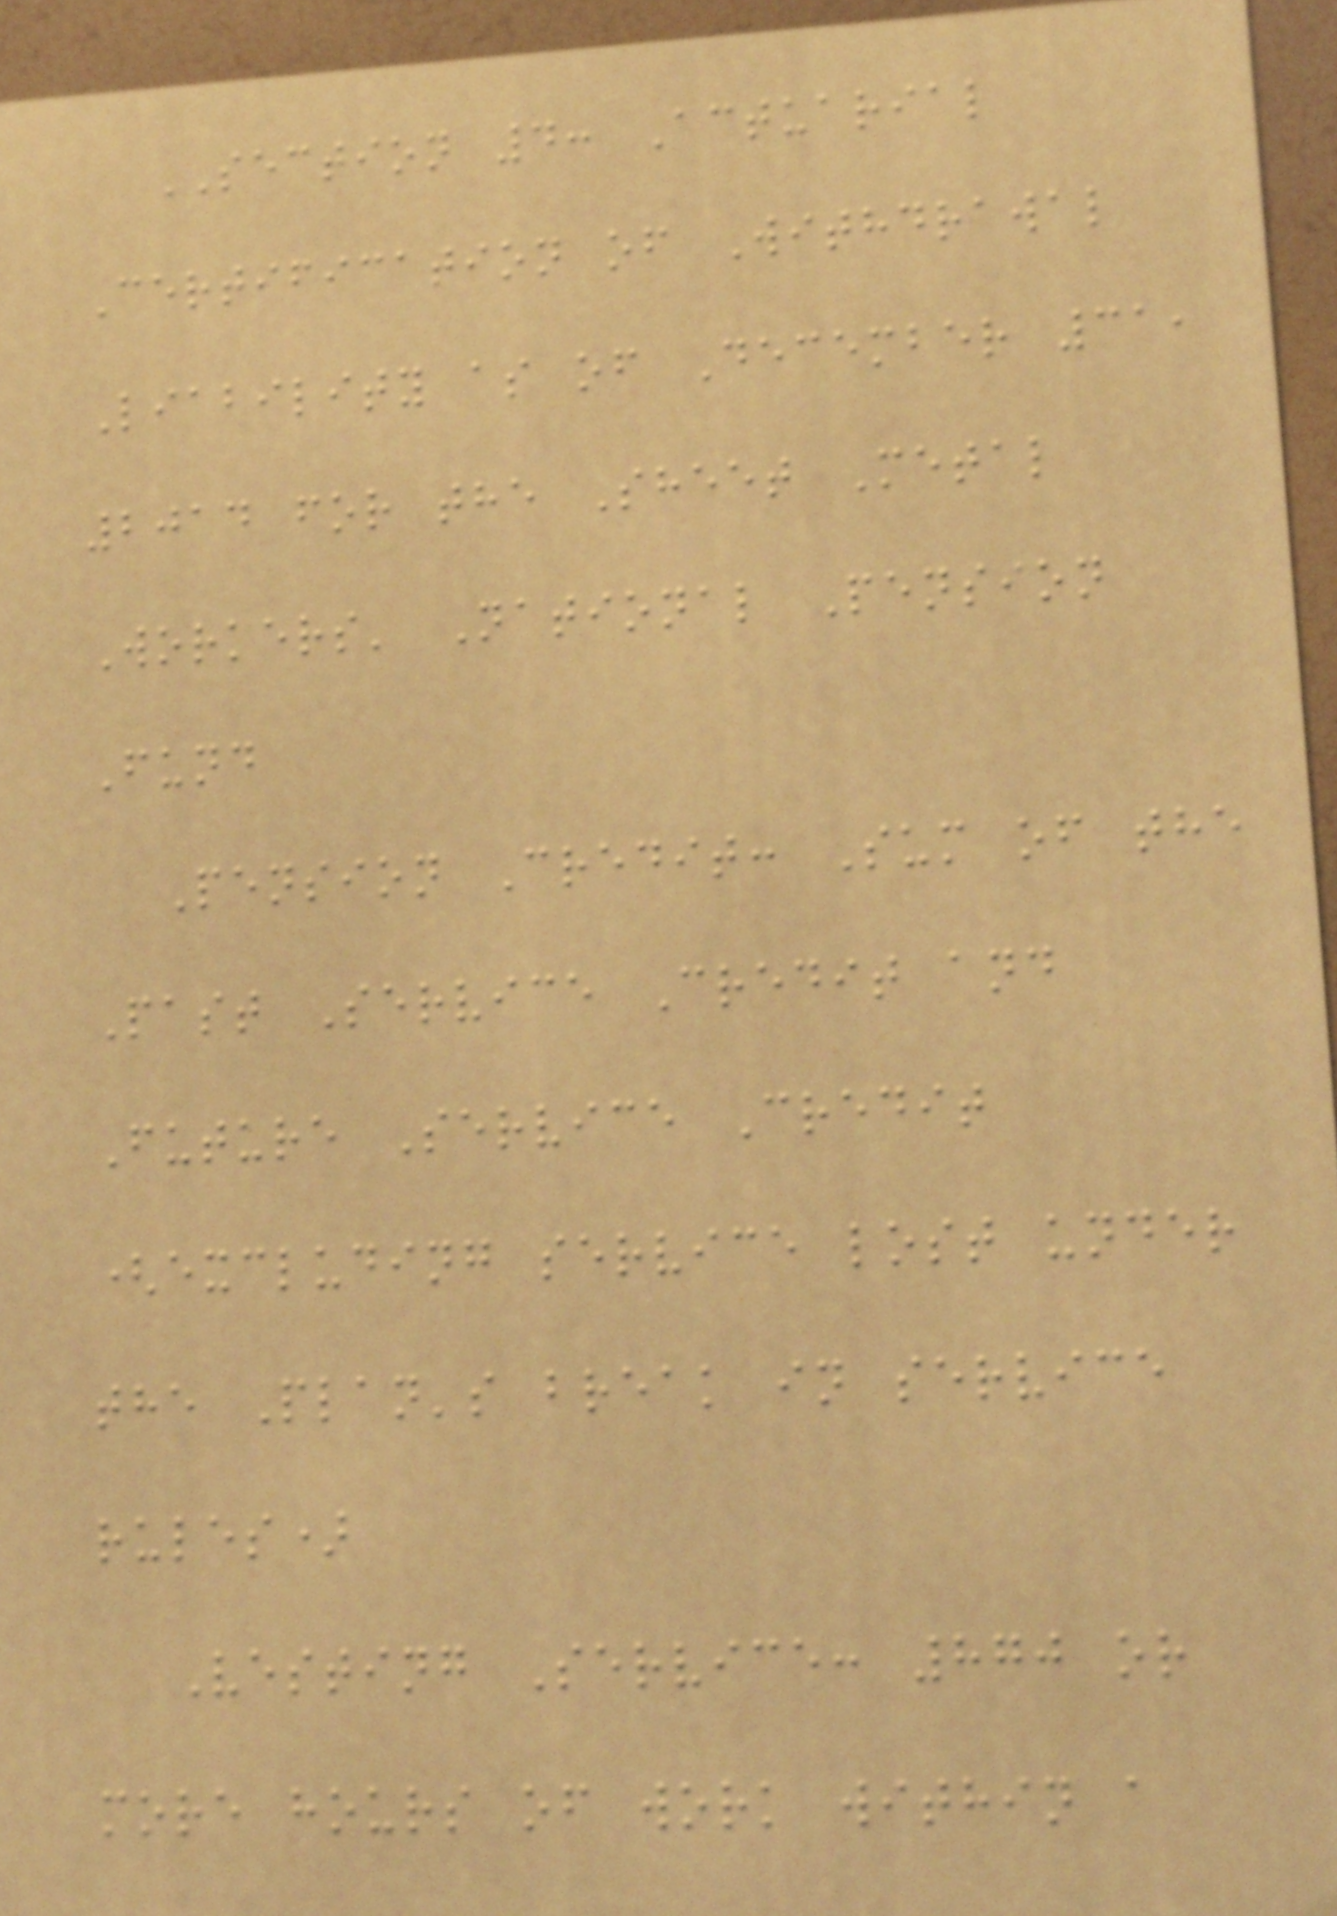SECTION 4: Actuarial
Certification of Withdrawal
Liability as of December 31,
2014 for the Sheet Metal
Workers' National Pension
Fund
Pension Credit: Sum of the
Past Service Credit and
Future Service Credit
(excluding service lost under
the Plan's break in service
rules)
Vesting Service: 870 or
more hours of work within a
